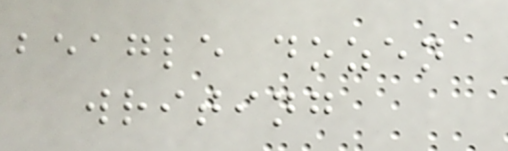beagle dozen
writing
